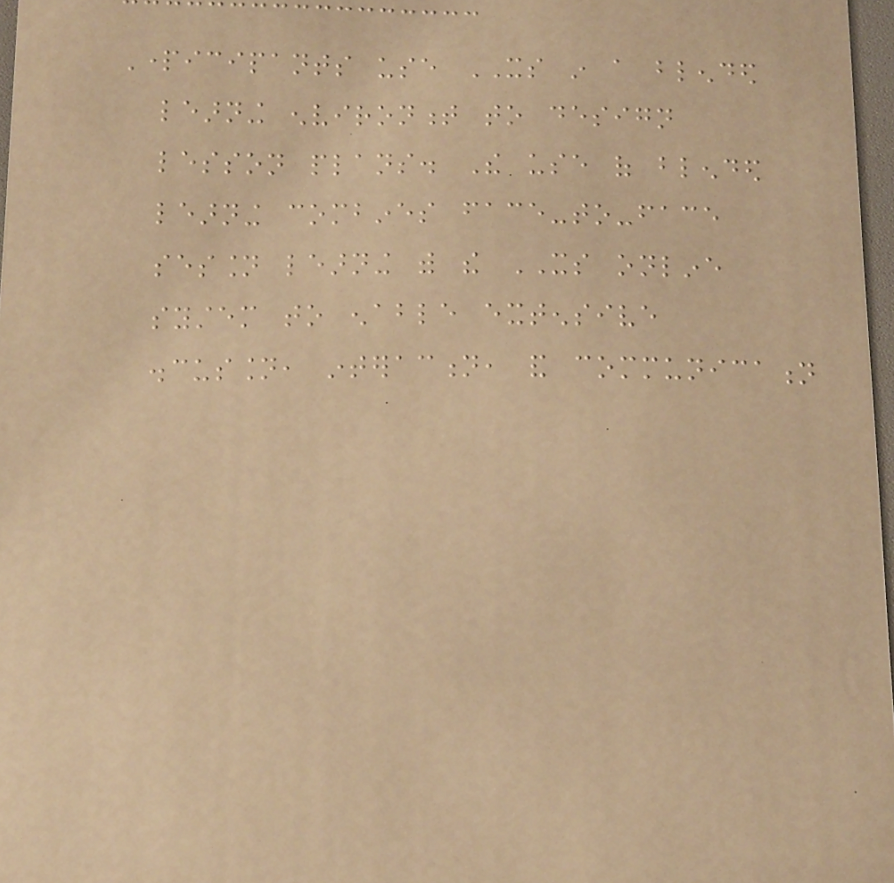Participants use ITS in a blended
learning environment to design
lesson plans. The use of blended
learning combines face-to-face
session learning with the ITS online
system to enable extensive
discussion, interaction, and communication
